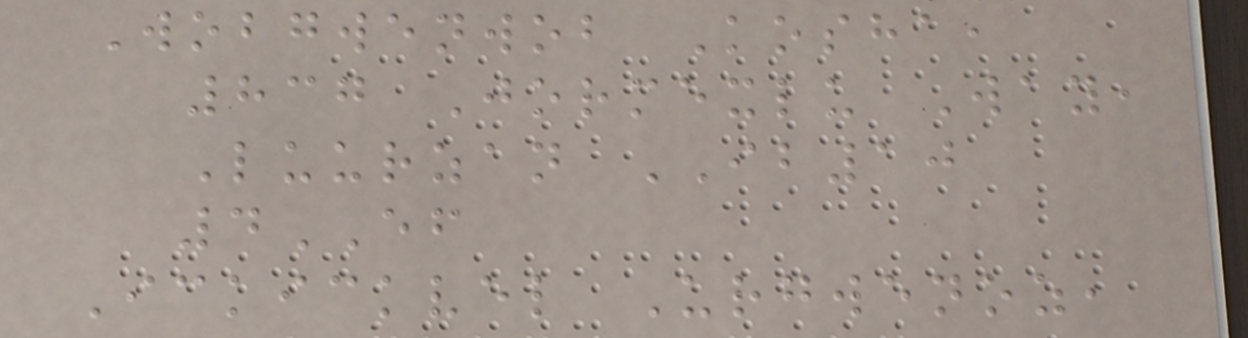Wobgwenwob Kosha,
837 Jormexlu Way,
Luurzan IB10
4EF
Ickickvel Urgwenoz,
